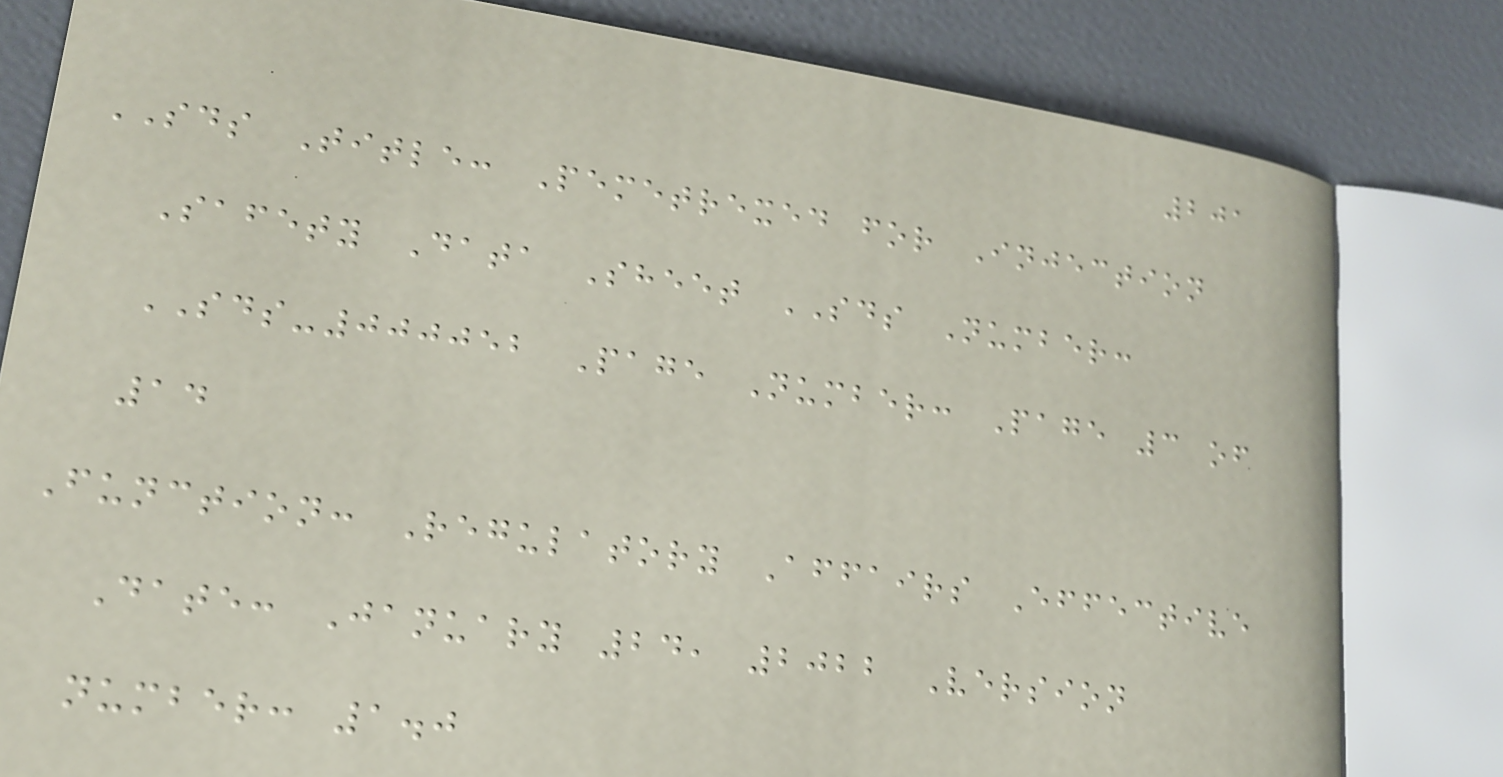201
SDS Title: Pemetrexed for Injection
Safety Data Sheet SDS Number:
SDS-000052 Page Number: Page 3 of
14
Function: Regulatory Affairs Effective
Date: January 24, 2022 Version
number: 1.0
